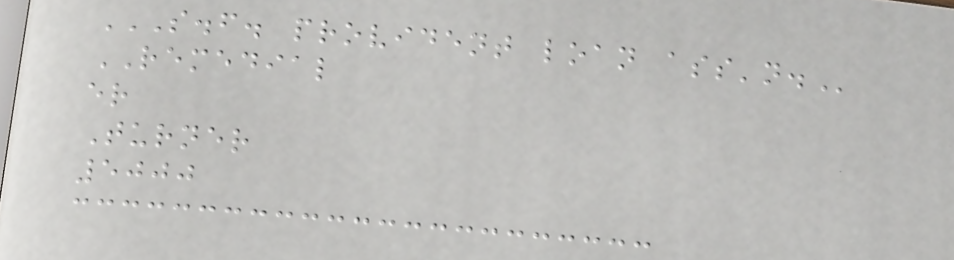S.F. PROVIDENT LOAN ASS'N.
REMEDIAL
er
Turner
5000
